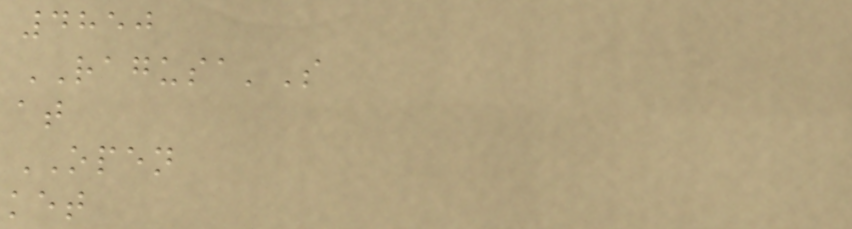4850
RAGUSA'S
at
OPEN
ket
